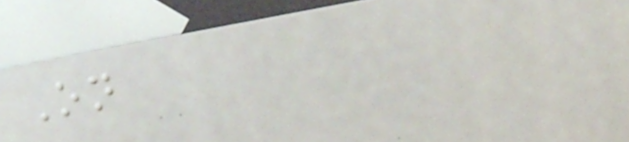On
